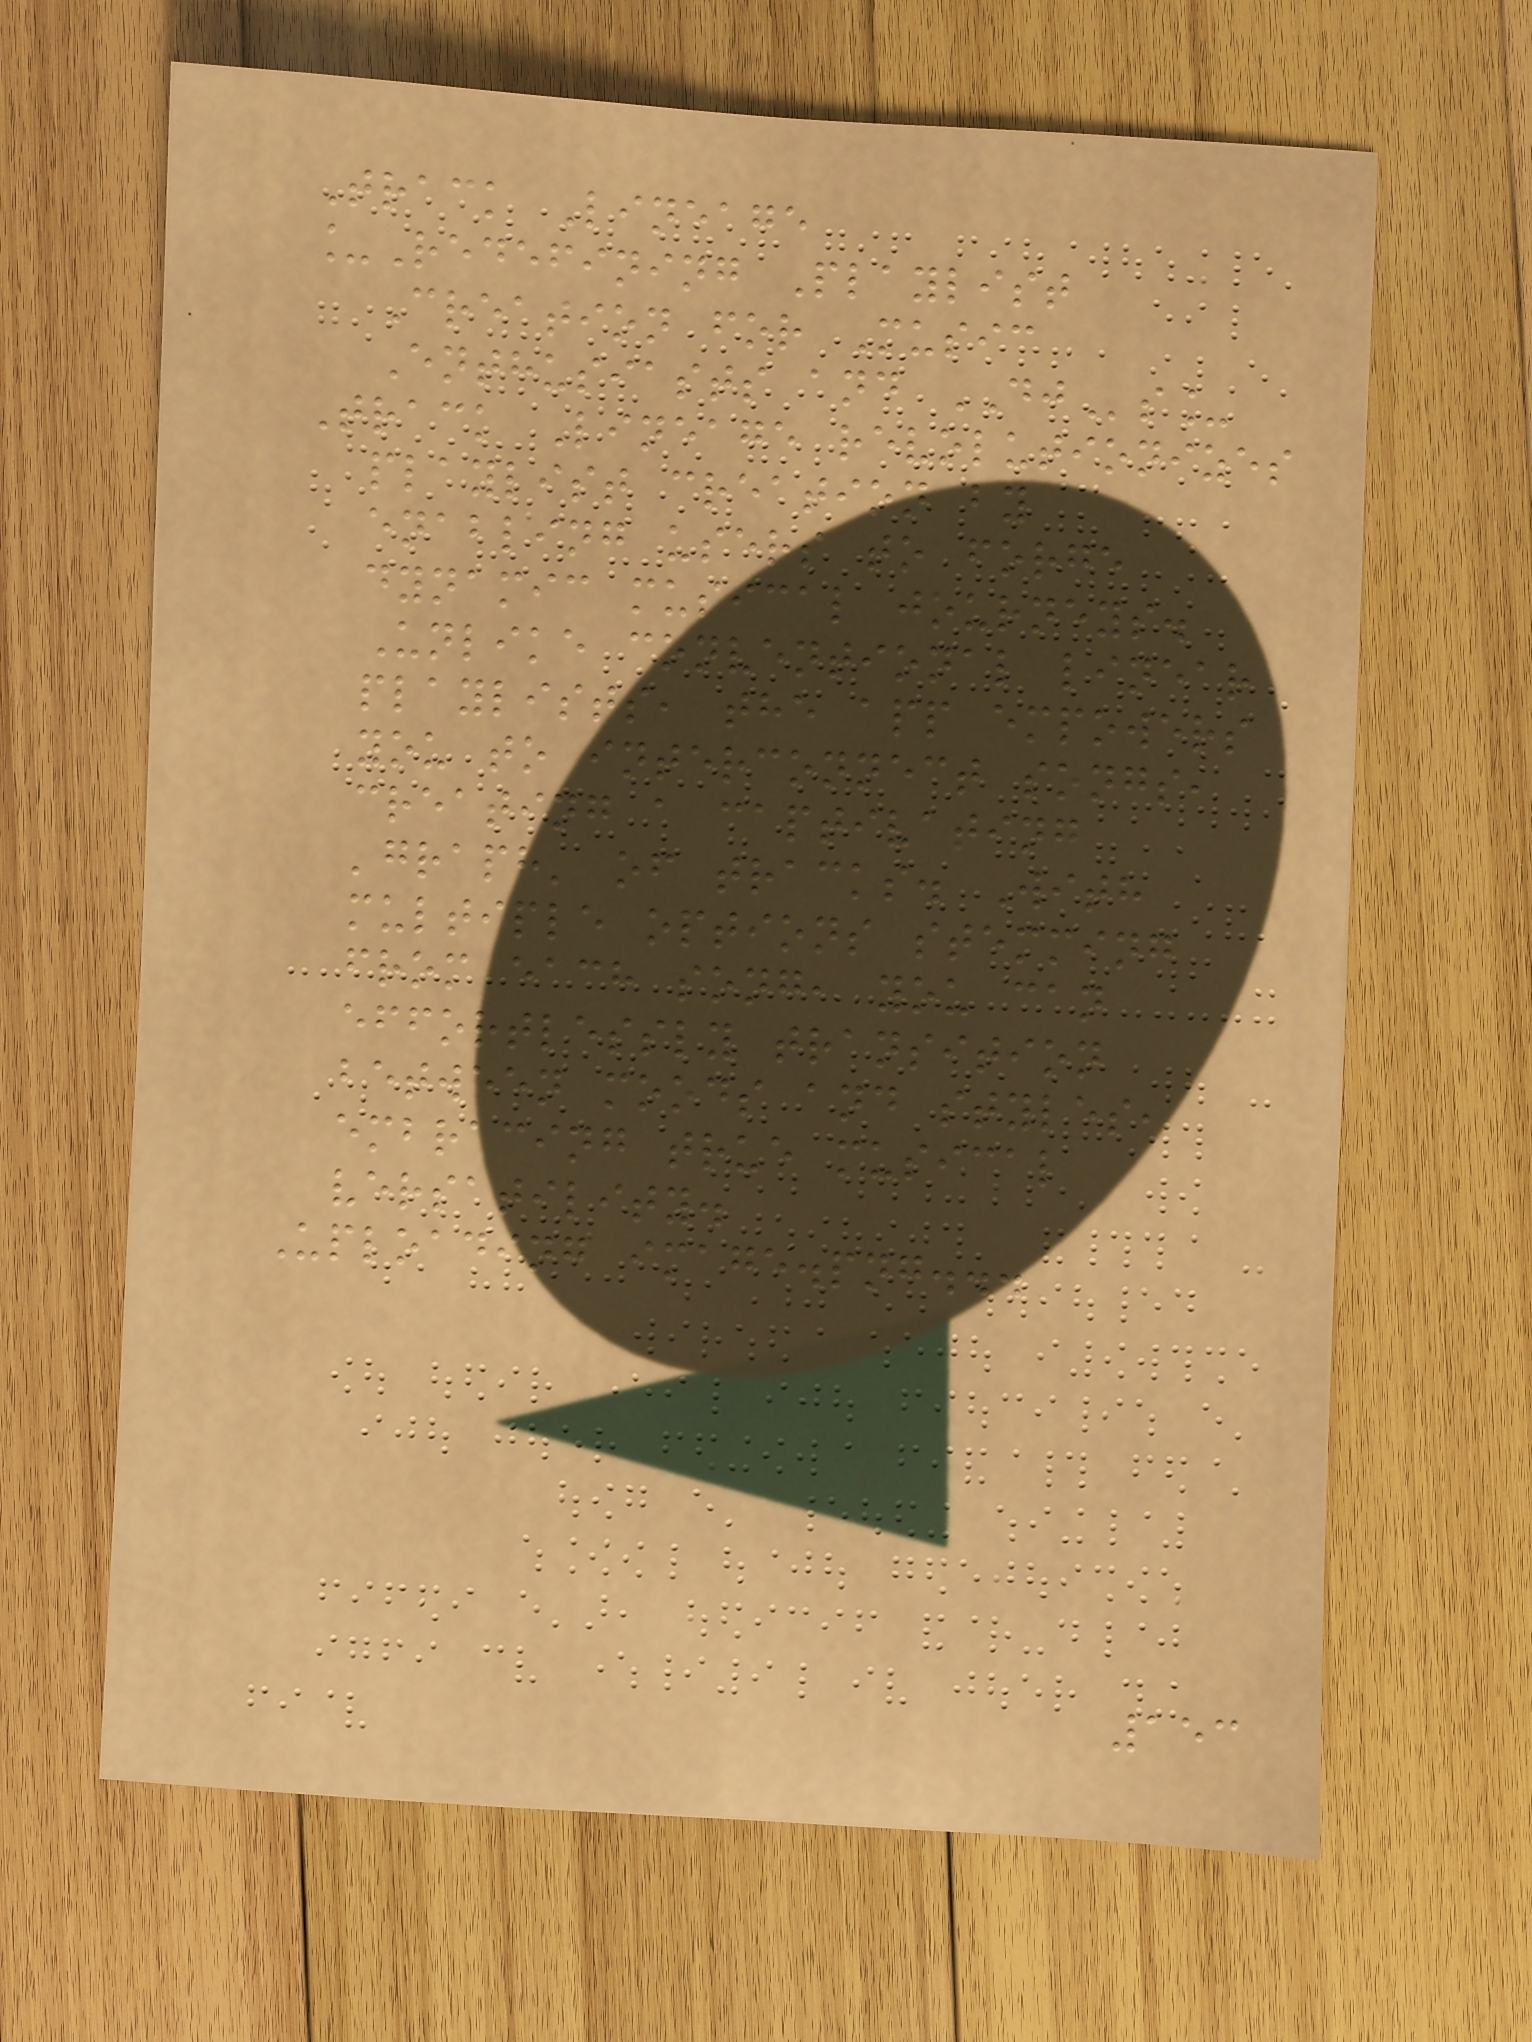Track Lineage
_Redefining Playlist
Creation for Music
Enthusiasts and DJs_
Track Lineage revolutionizes
playlist creation by
enabling users to forge
dynamic musical journeys.
Unlike conventional linear
playlists, the app empowers
you to interconnect songs,
creating a captivating
'graph' of tracks. With
multiple options stemming
from each song, you can
effortlessly transition
between moods and styles,
embracing true musical
versatility.
Uploading image.png...
153
